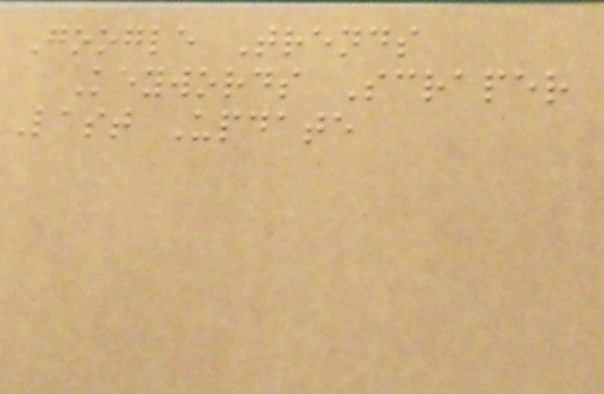Google Trends
Keywords Scraper
Last Update
